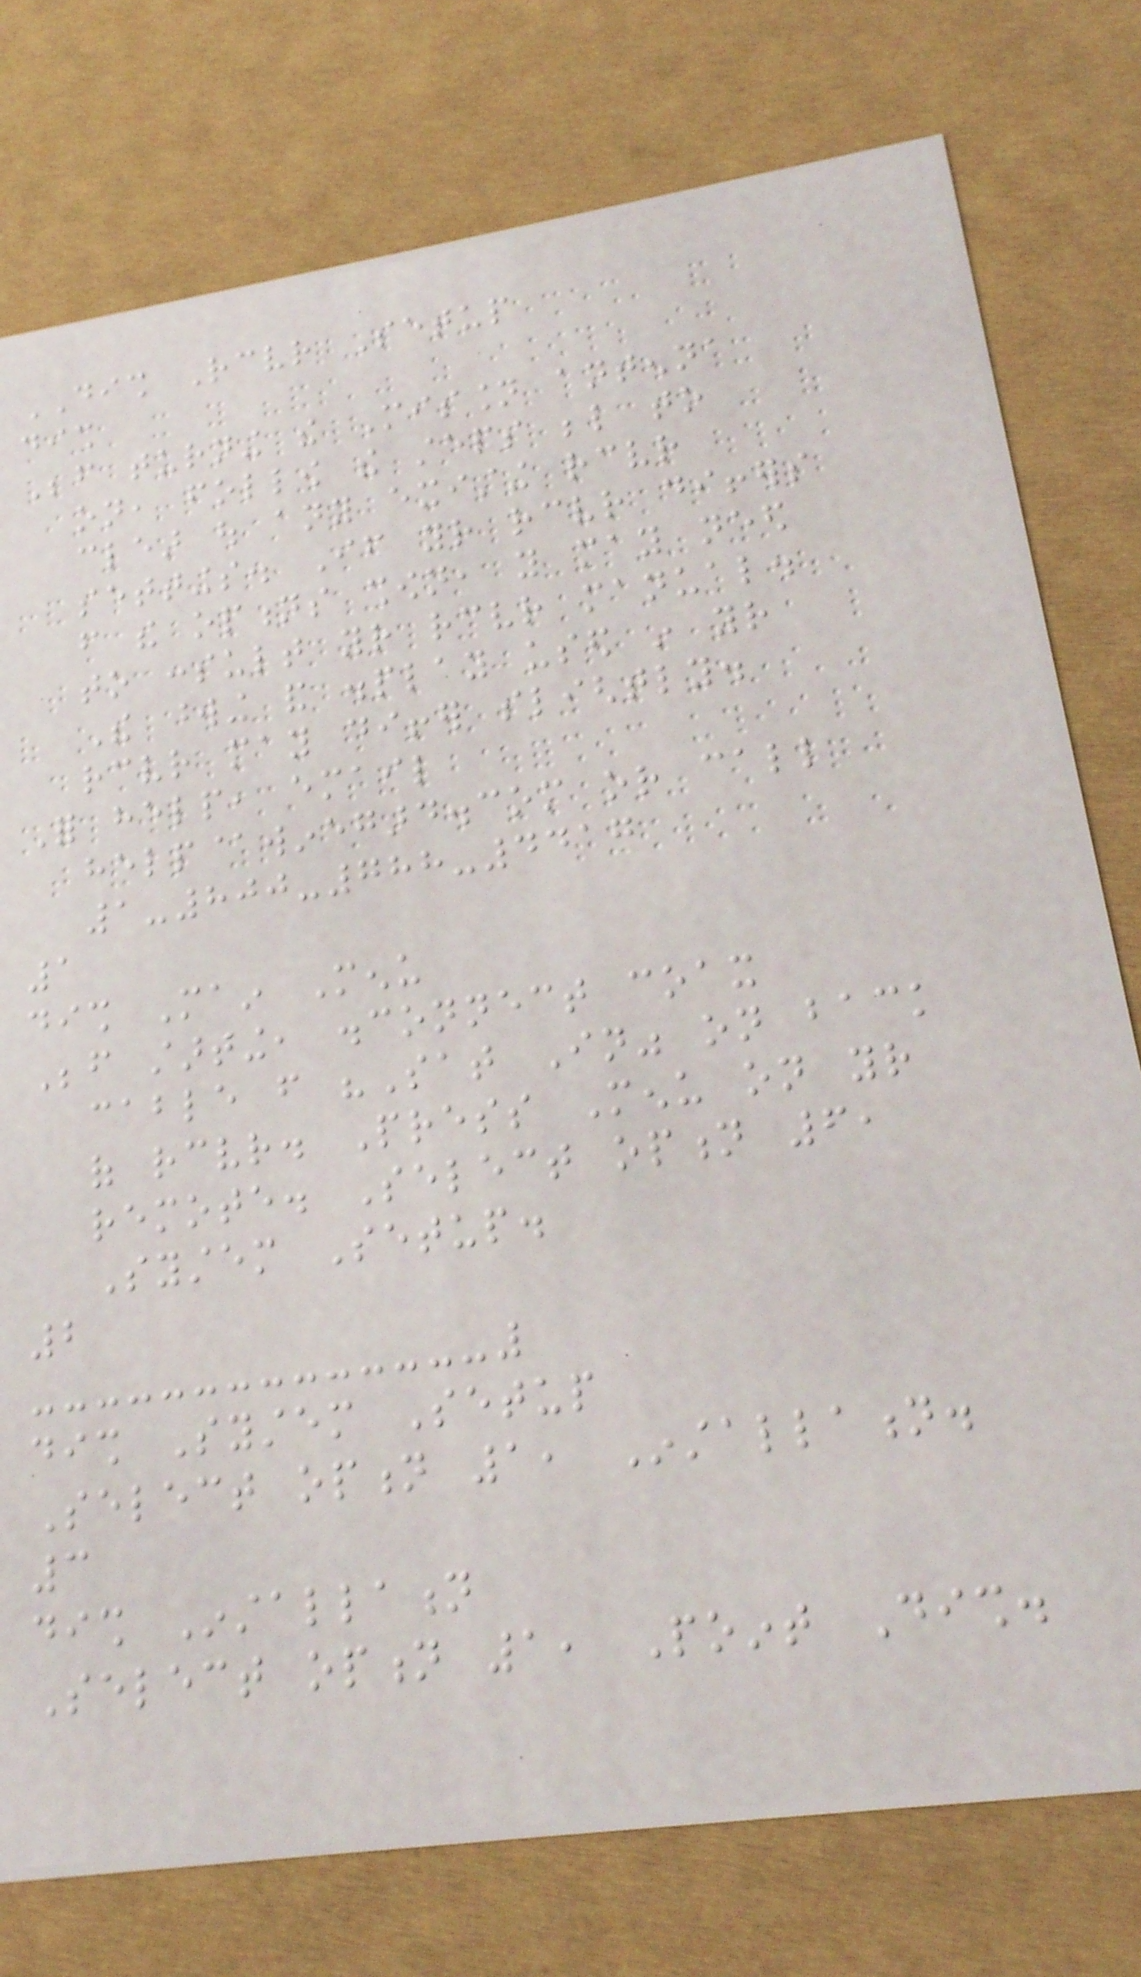DISH Receiver Setup
dish
Before turning the Mission antenna
on, follow the steps below to
clear out any existing receiver
settings. If your receiver differs
from the options shown, you may need
to consult your receiver manual.
The wording and display used in your
receiver may differ slightly.
For help, email
help@winegard.com or call
1-800-788-4417
1
dish Main Menu
Before starting, disconnect coax
cable from "Sat In" on back
of receiver. Press Menu on your
remote. Select option 6,
System Setup.
2
dish System Setup
Select option 1, Installation.
3
dish Installation
Select option 1, Point Dish.
